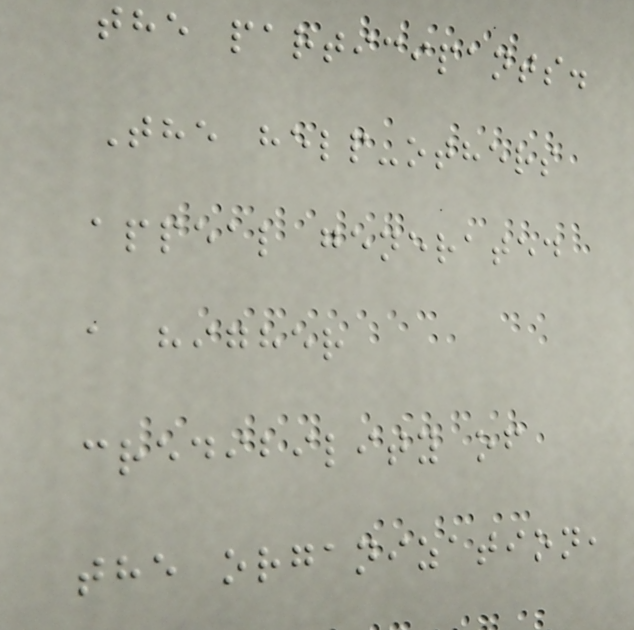the participants.
The help-others
appeal generated
a higher
credibility of
the organization,
